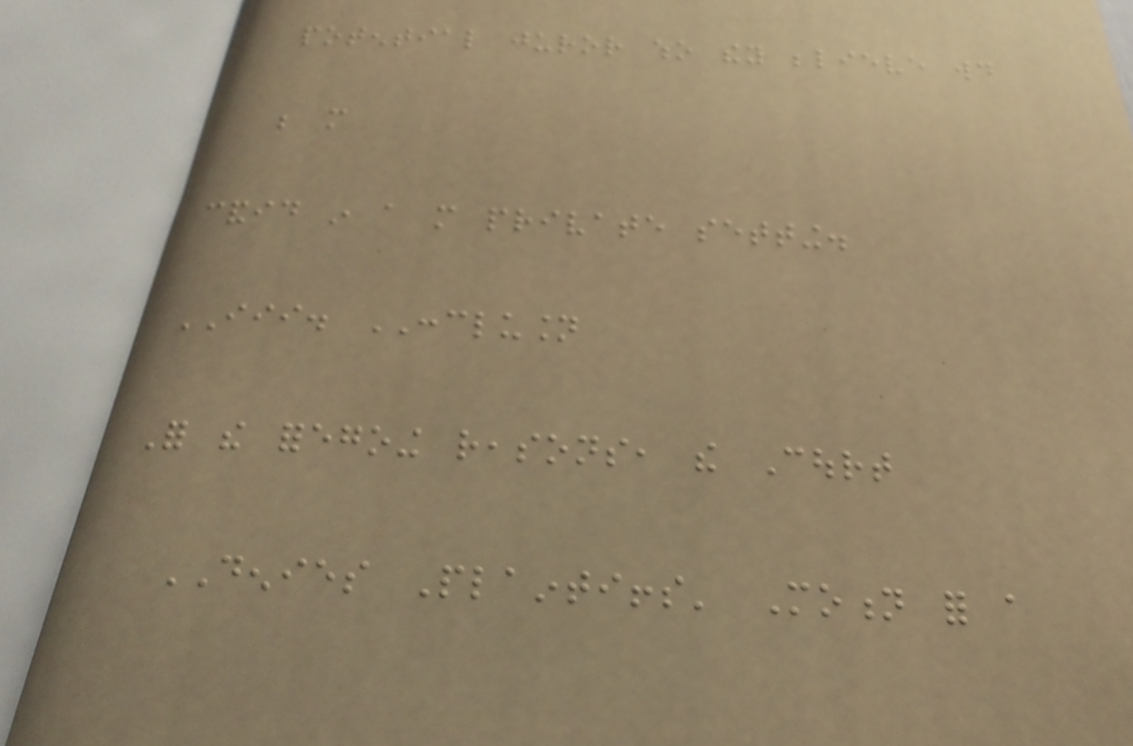potential juror who they believe would
be more
candid in a more private setting.
III. CONCLUSION
For the foregoing reasons, the Court
DENIES Plaintiffs' Motion for a
